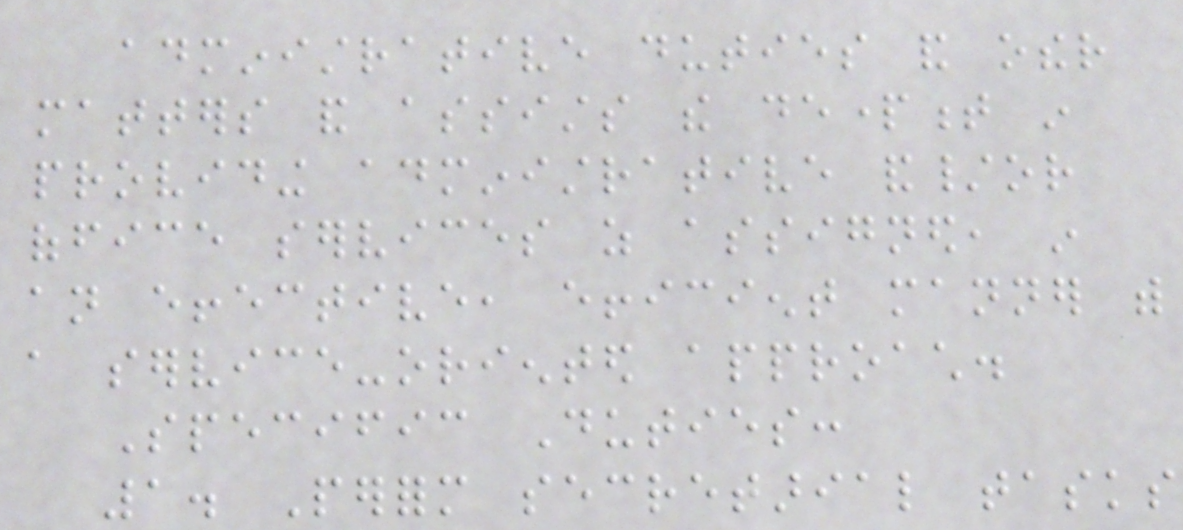administrative duties and other
matters and assists the department in
providing administrative and/or
office services as assigned, in
an effective, efficient manner with
a service-oriented approach.
Specific Duties:
1. Perform secretarial tasks
